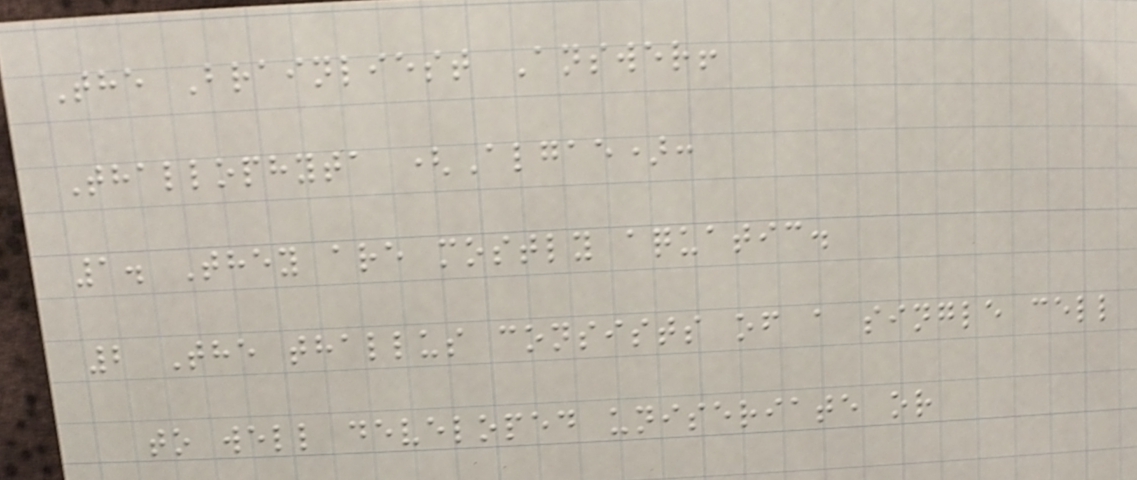The Brainliest Answer!
Thallophyta (Algae):
1. They are mostly aquatic.
2 The thallus consists of a single cell
to well developed uniseriate or
